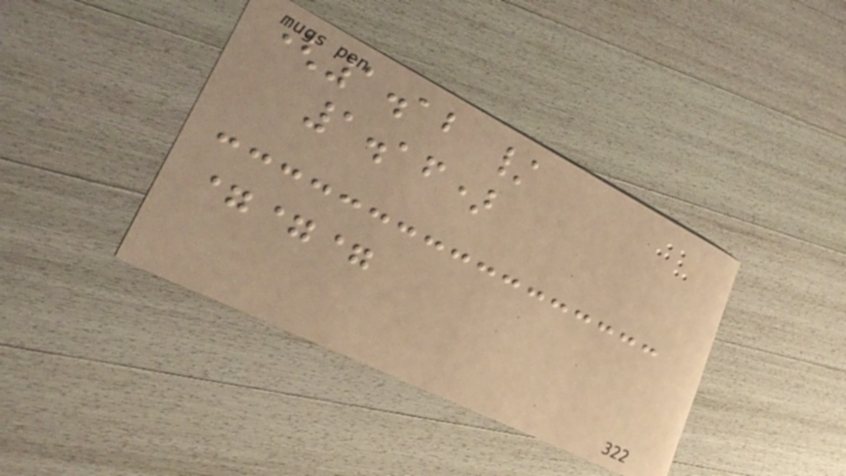(1.12 /
1.16)
===
